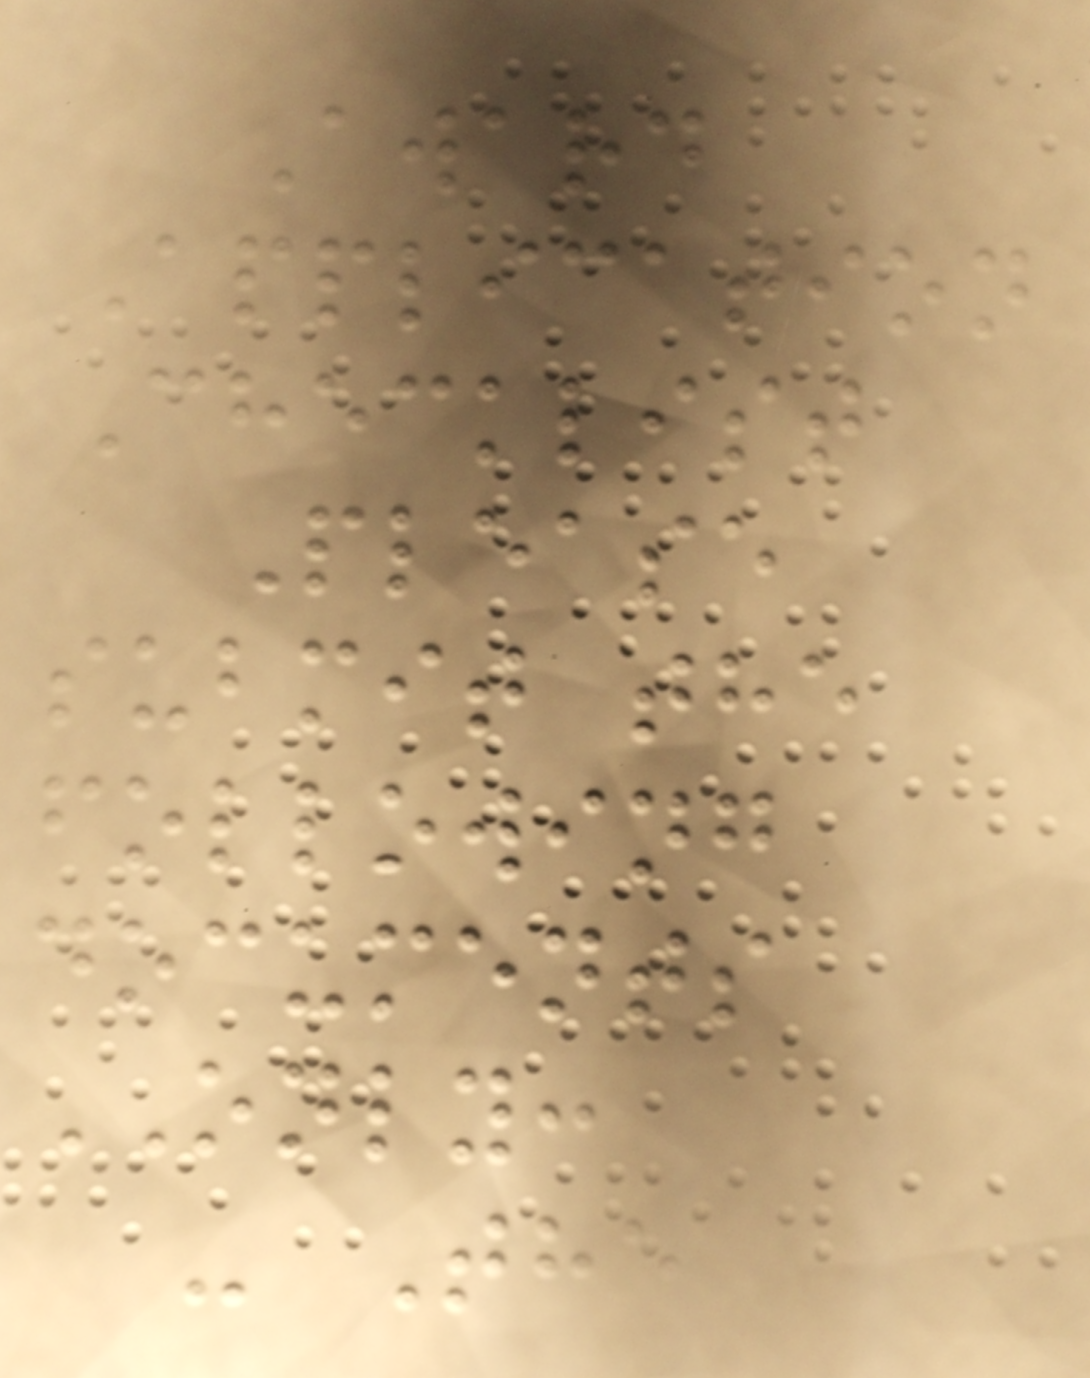Award
Application
Checklist
Please
submit the
following
documents
ONLY:
- The
